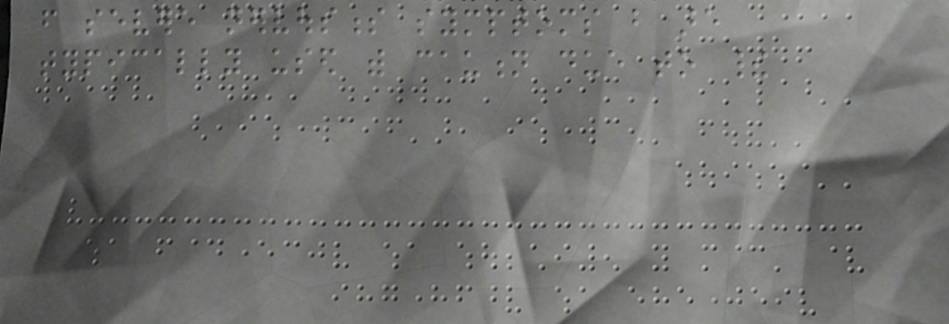from severe nervousness symptoms but are
typically used with caution due to their
